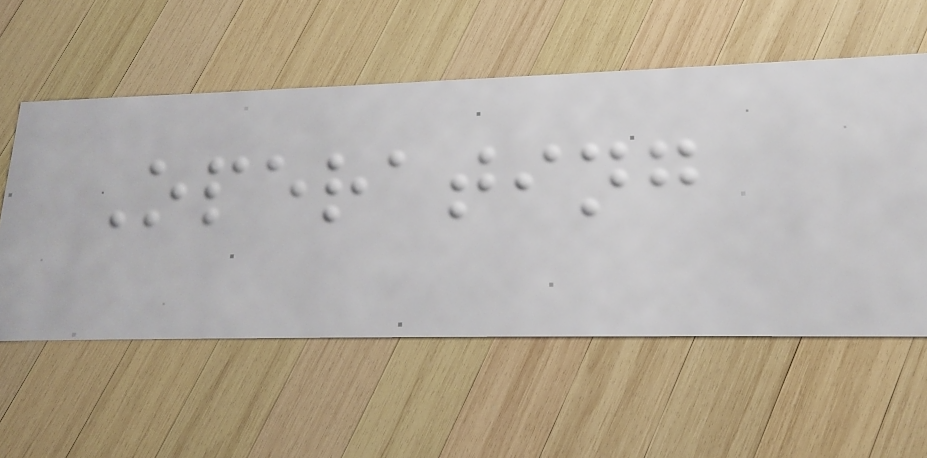Operating
